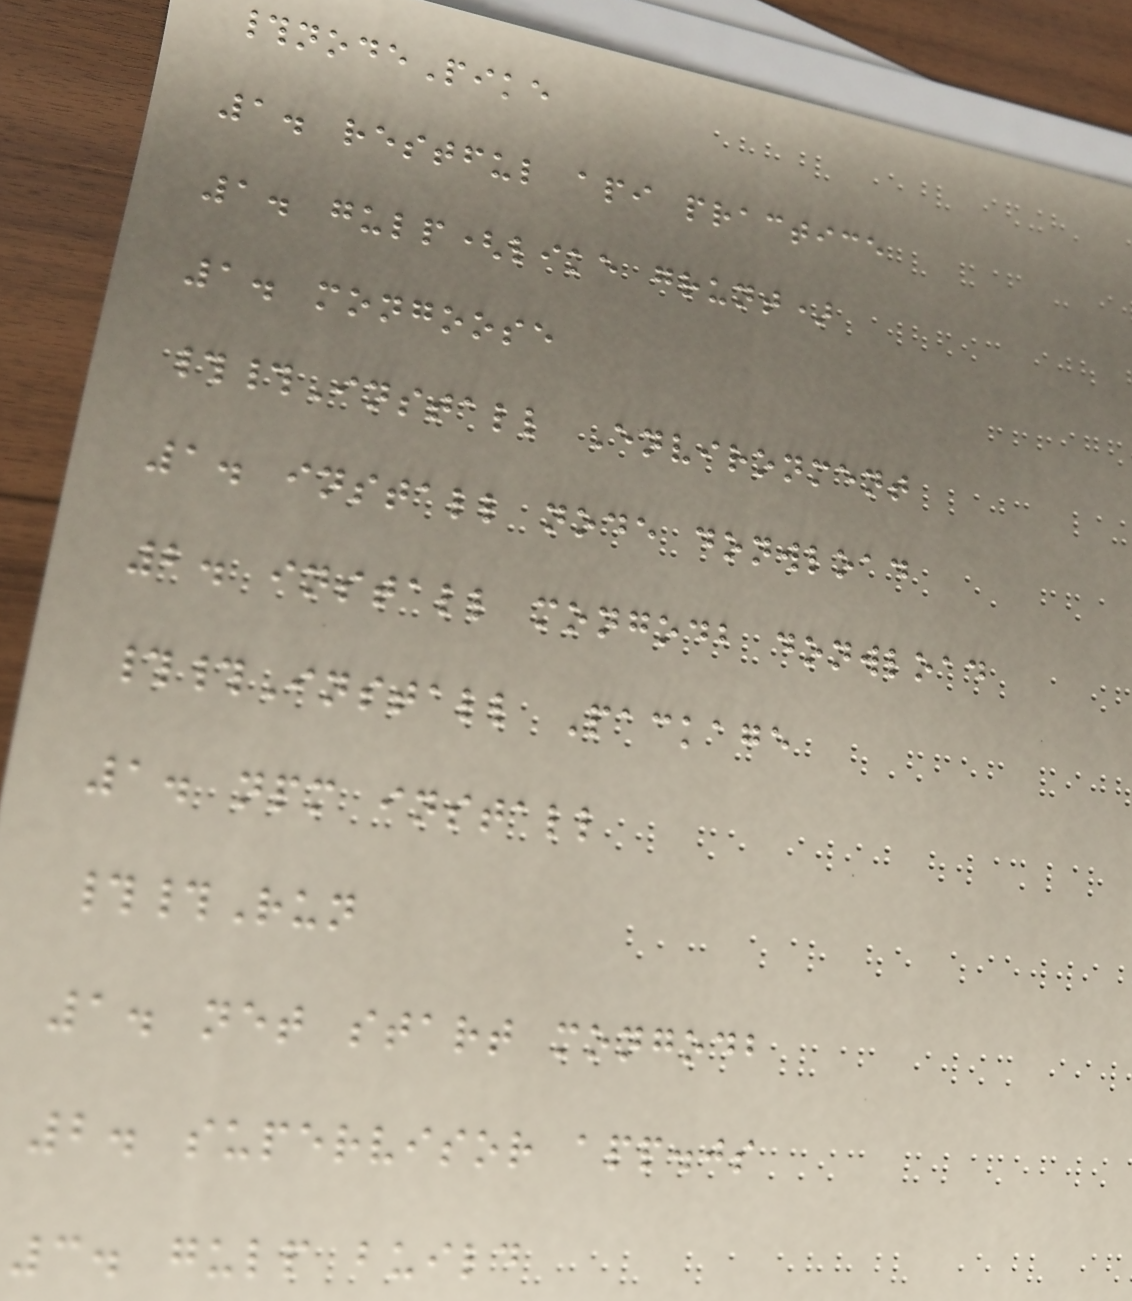#nodePike
1. restful api practice
1. gulp(like grunt)
1. mongoose
##Install Environment
1. install node donwload
2. install mongodb donwload
##Install Package
1. npm install
##Run
1. net start mongodb
2. supervisor app.js
3. gulp build
